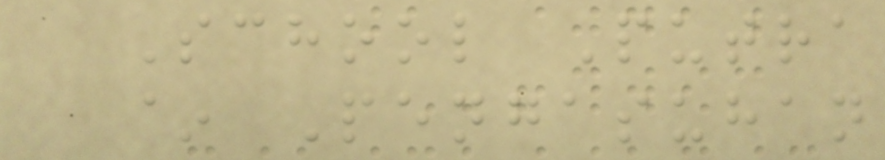School Putra
~ Pengasuhan
